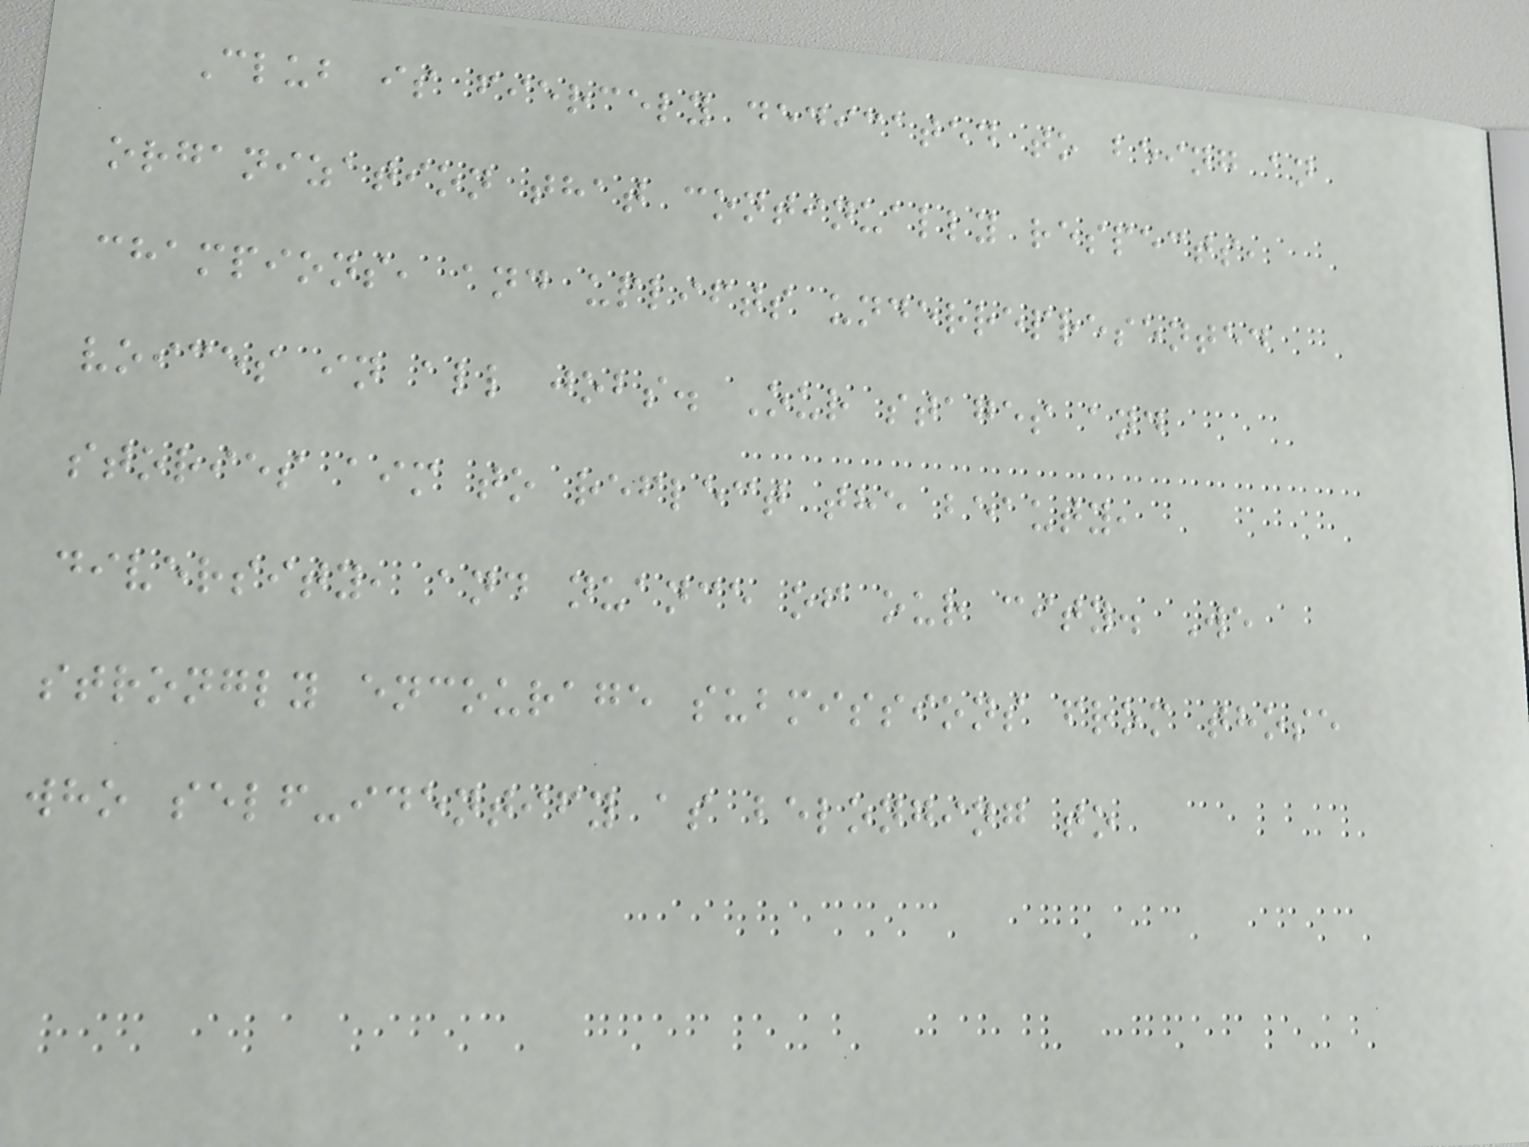Club is fiercely dedicated to being an
organization that continually respects,
champions, and uplifts underrepresented
voices in all jobs. Our stages and
stories aim to reflect the beauty,
diversity, and nuance of our city. We
strongly encourage submissions from those
who self-identify as belonging to
